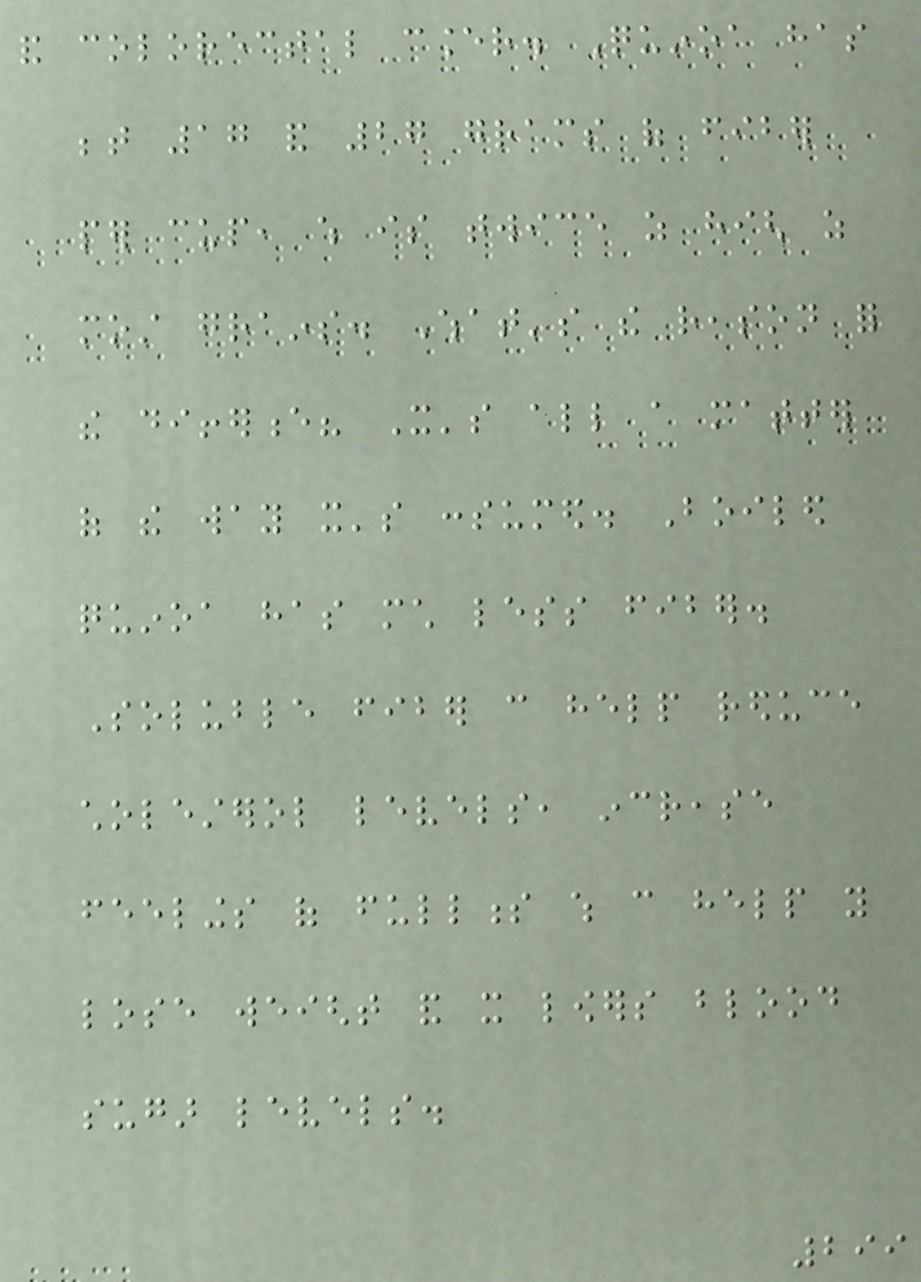and colorectal cancer. Quinoa has
between 17 and 27 grams of fiber
per cup, which is twice as high as
most grains. What's the reason for
the difference? It's all a matter
of the way it's consumed. Boiled
quinoa has much less fiber.
Soluble fiber can help reduce
cholesterol levels, increase
feelings of fullness which can help you
lose weight and it lowers blood
sugar levels.
299
